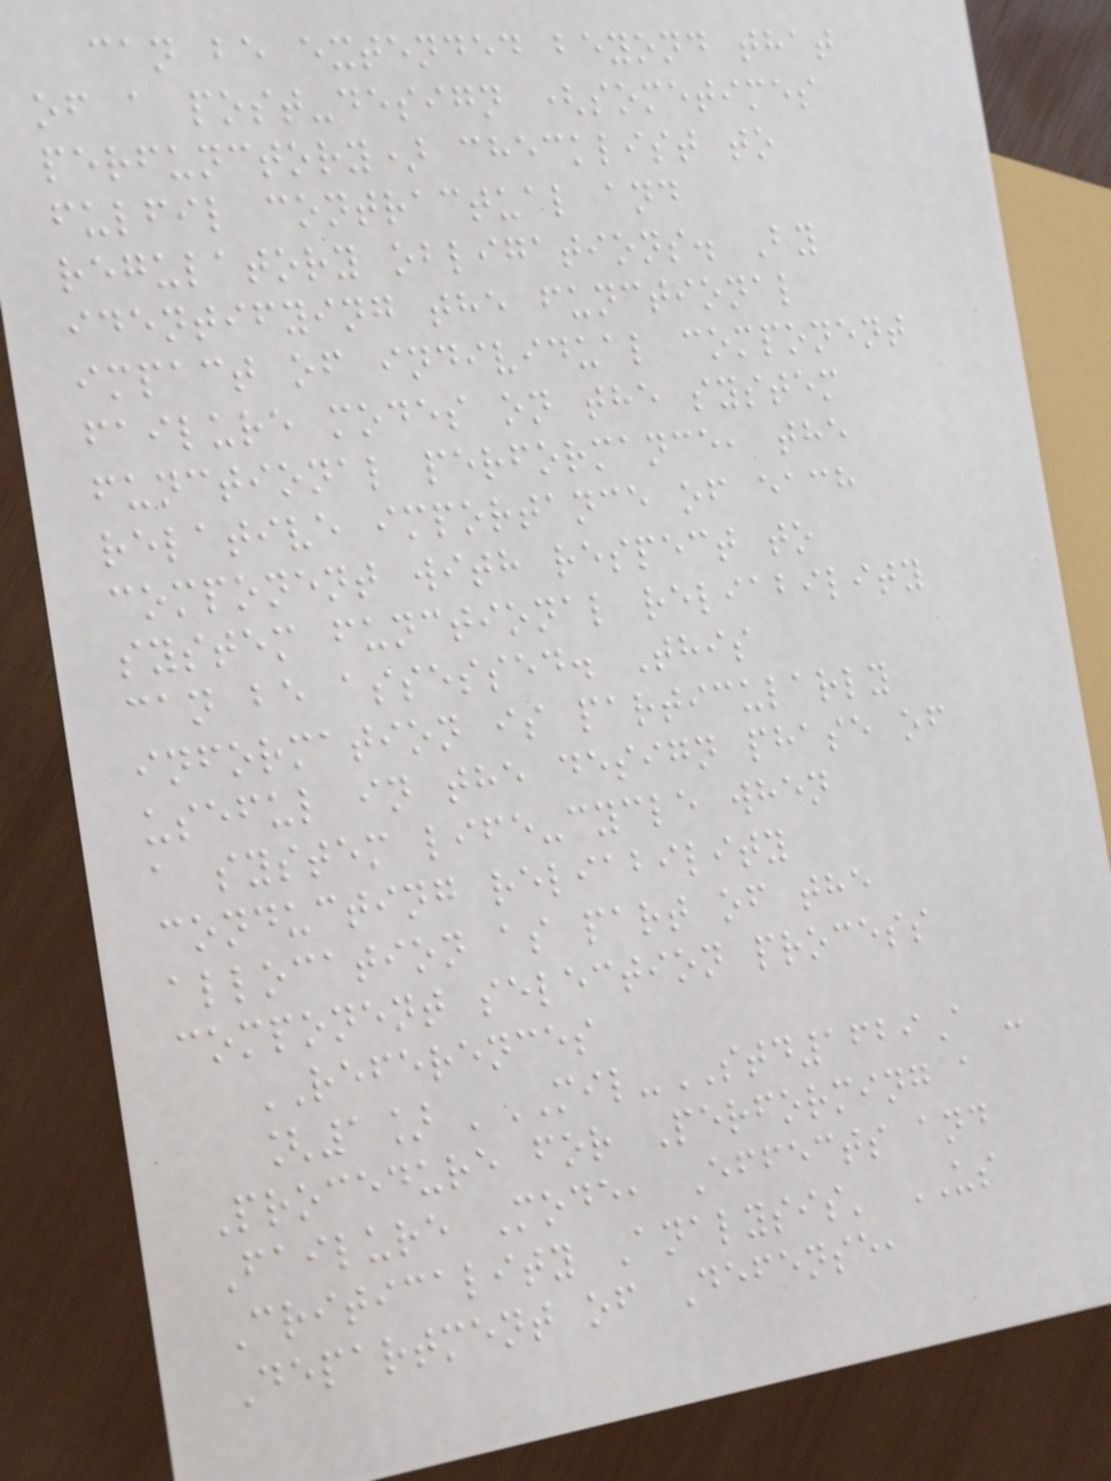can be extended beyond that
of a post-design (sometimes
perfunctory) checklist to
fulfil contractual and
regulatory obligations. By
identifying the functional
impact of individual component
failure modes on the system
functional performance, the
relative importance of each
component with respect to
system functional reliability
can be assessed. This
information is particularly
useful in the design phase of
a system life-cycle when
conducting reliability
allocation as part of the
component selection process
REFERENCES
[1] 'MIL-STD1629A -
Procedure for Performing a
Failure Mode, Effects and
Criticality Analysis' US
Department of Defense,
